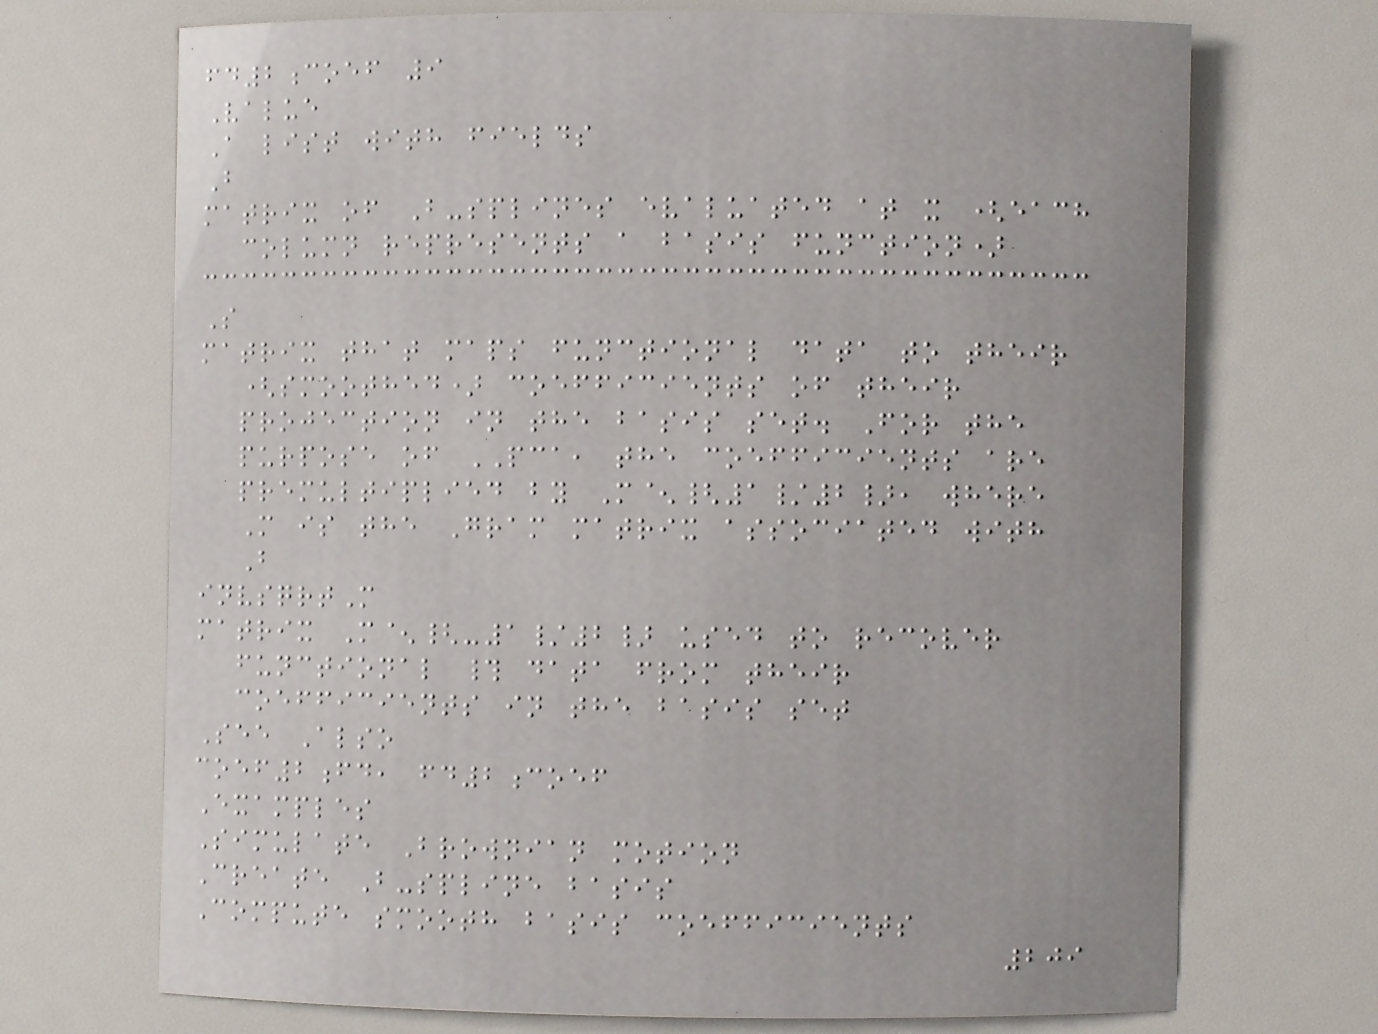fd2coef 9
Value
A list with fields
B
matrix of B-splines evaluated at x (each
column represents a basis function)
S
matrix that maps functional data to their
(smoothed) coefficients of their
projection in the basis set. For the
purpose of PCA, the coefficients are
premultiplied by M^{1/2}, where
M is the Gram matrix associated with
B
invsqrtM
matrix M^{-1/2} used to recover
functional # data from their
coefficients in the basis set
See Also
coef2fd, fd2coef
Examples
Simulate Brownian motion
Create B-spline basis
Compute smooth basis coefficients
209
